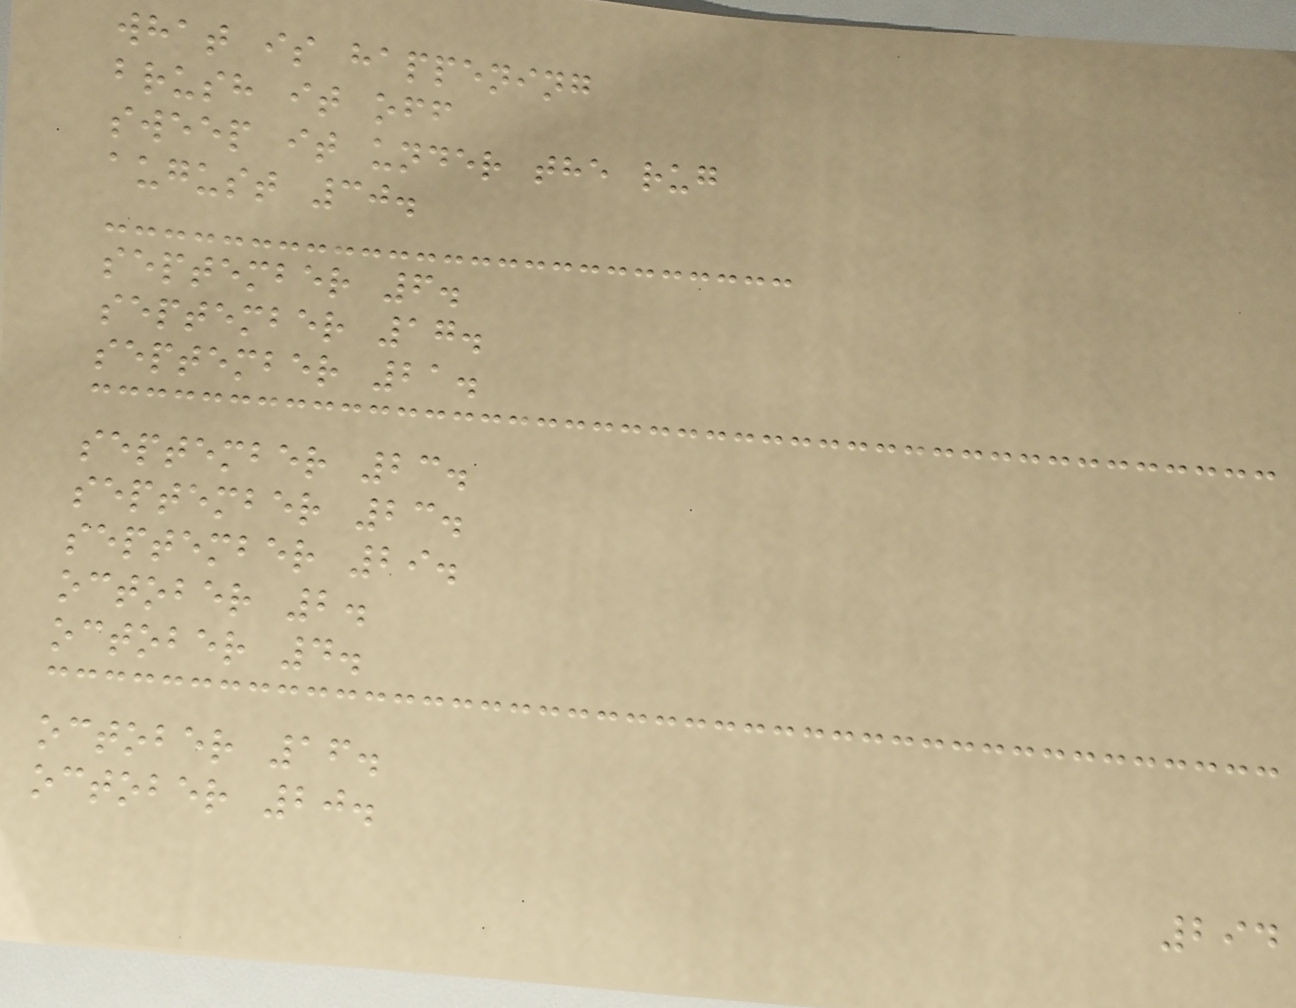what is happening
brush it off
sweep it under the rug
august 30.
september 6.
september 17.
september 21.
september 23.
september 23.
september 29.
october 2.
october 4.
october 16.
october 20.
294
